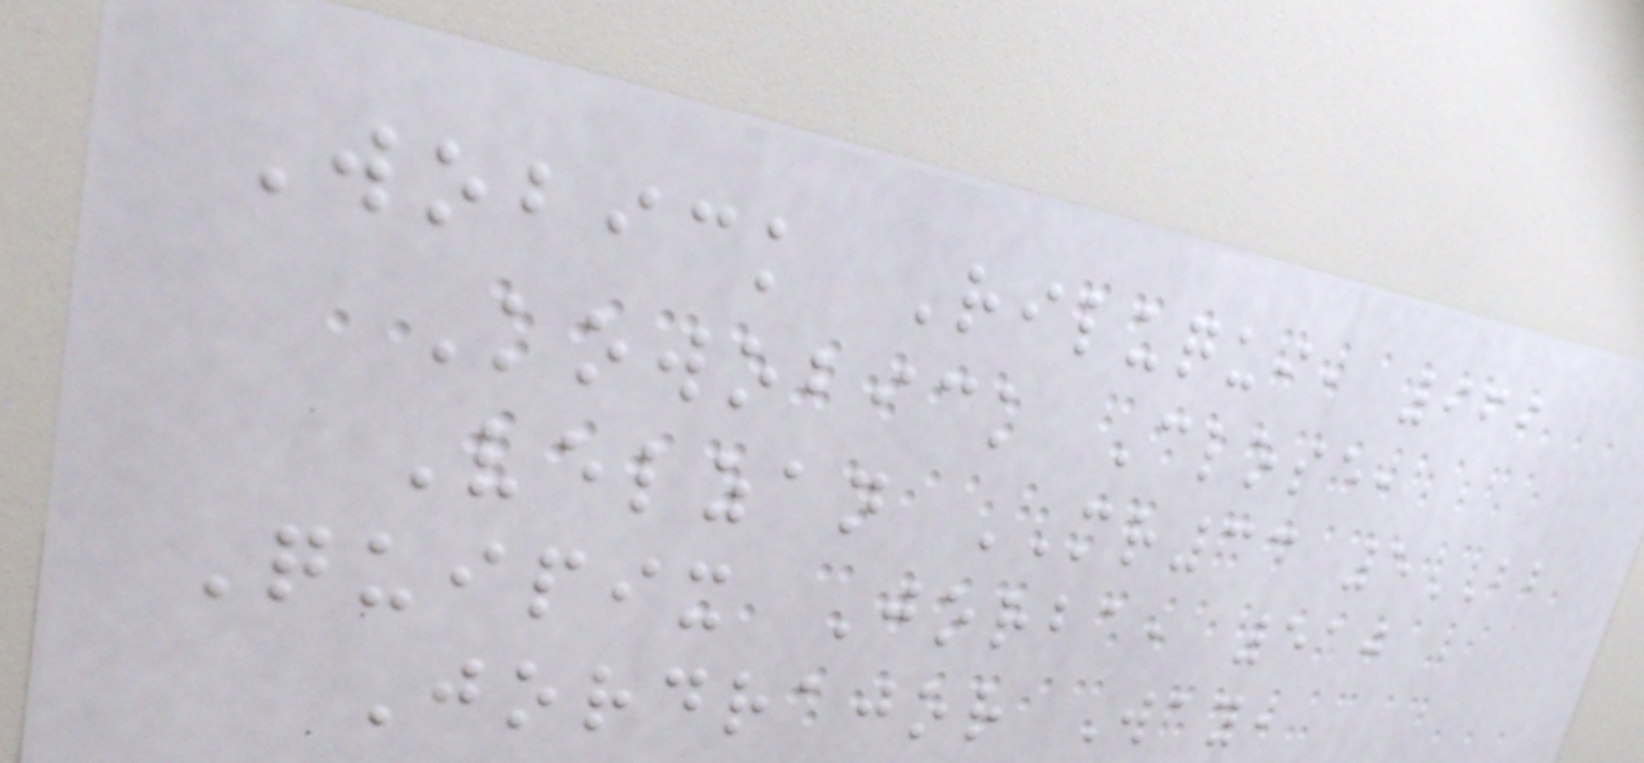Wobick Riluqui, 969
Kowobick Close,
Velzan MR33 5BB
Quipix Jorba, 510
Jordrajor Way,
